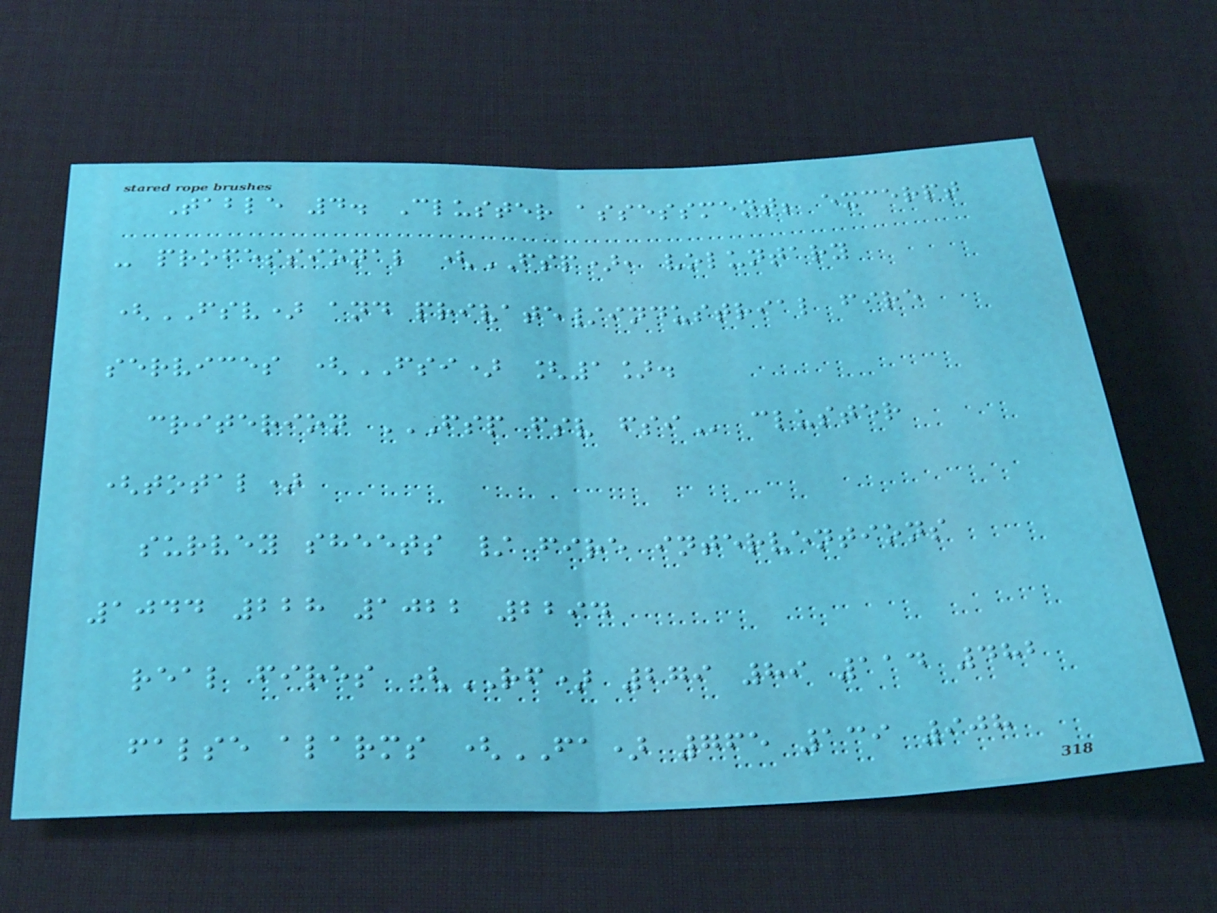Table 4. Cluster assessment; excerpt
- professional (FSP), voluntary
(FSV) and private/industrial fire
services (FSI) [1].
criterion FSP FSV FSI cluster
(total)
survey sheets / fire interventions
1044 228 1022 2294
real fires (RF) 279 89 114 482
false alarms (FA) 765 139 908
